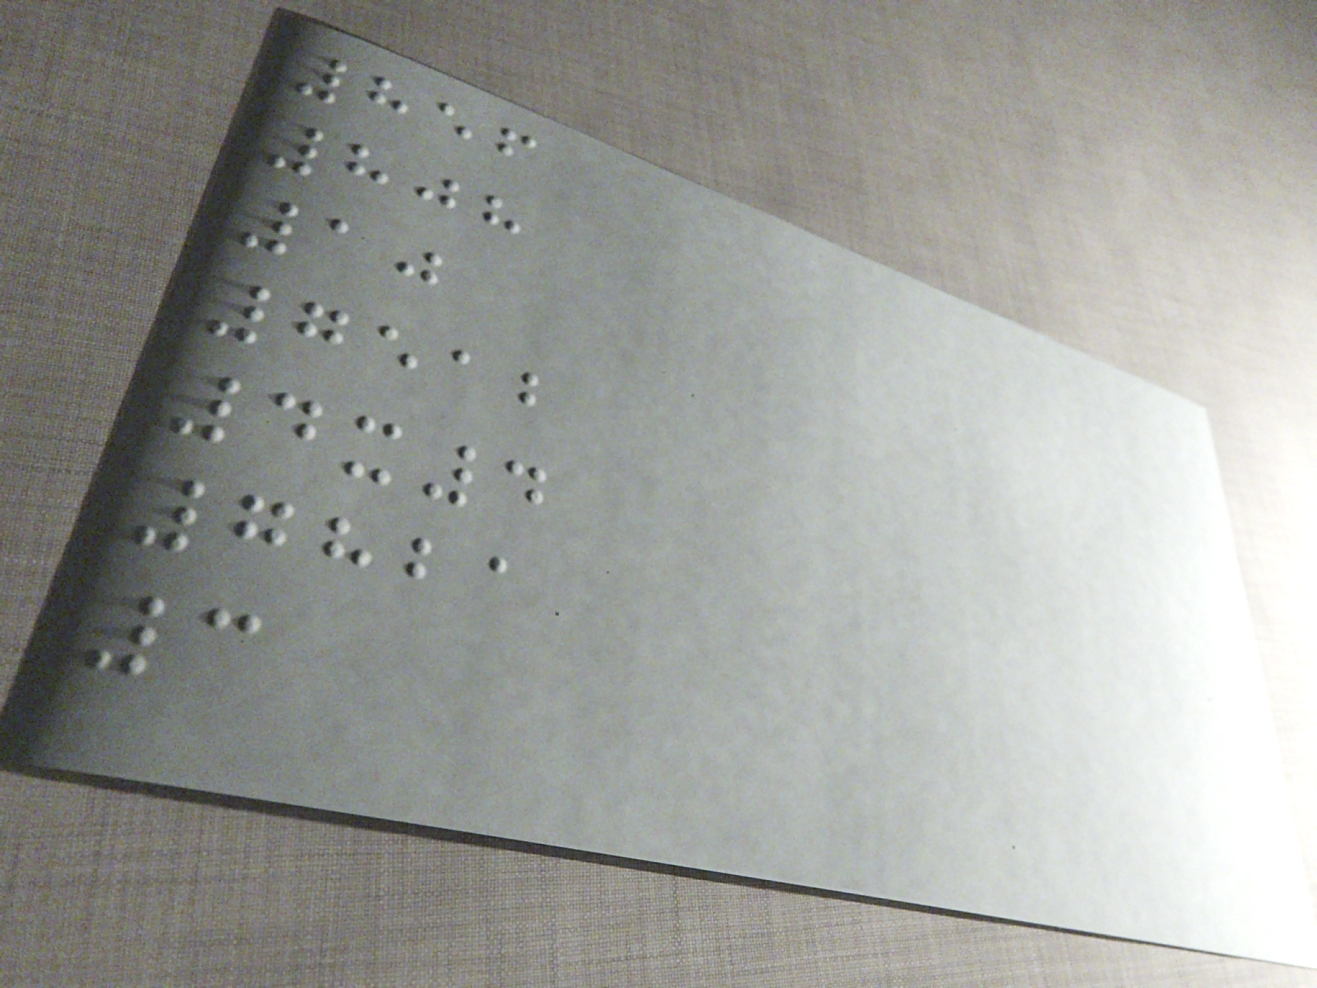856
808
10
7512
4x4
7821
3
